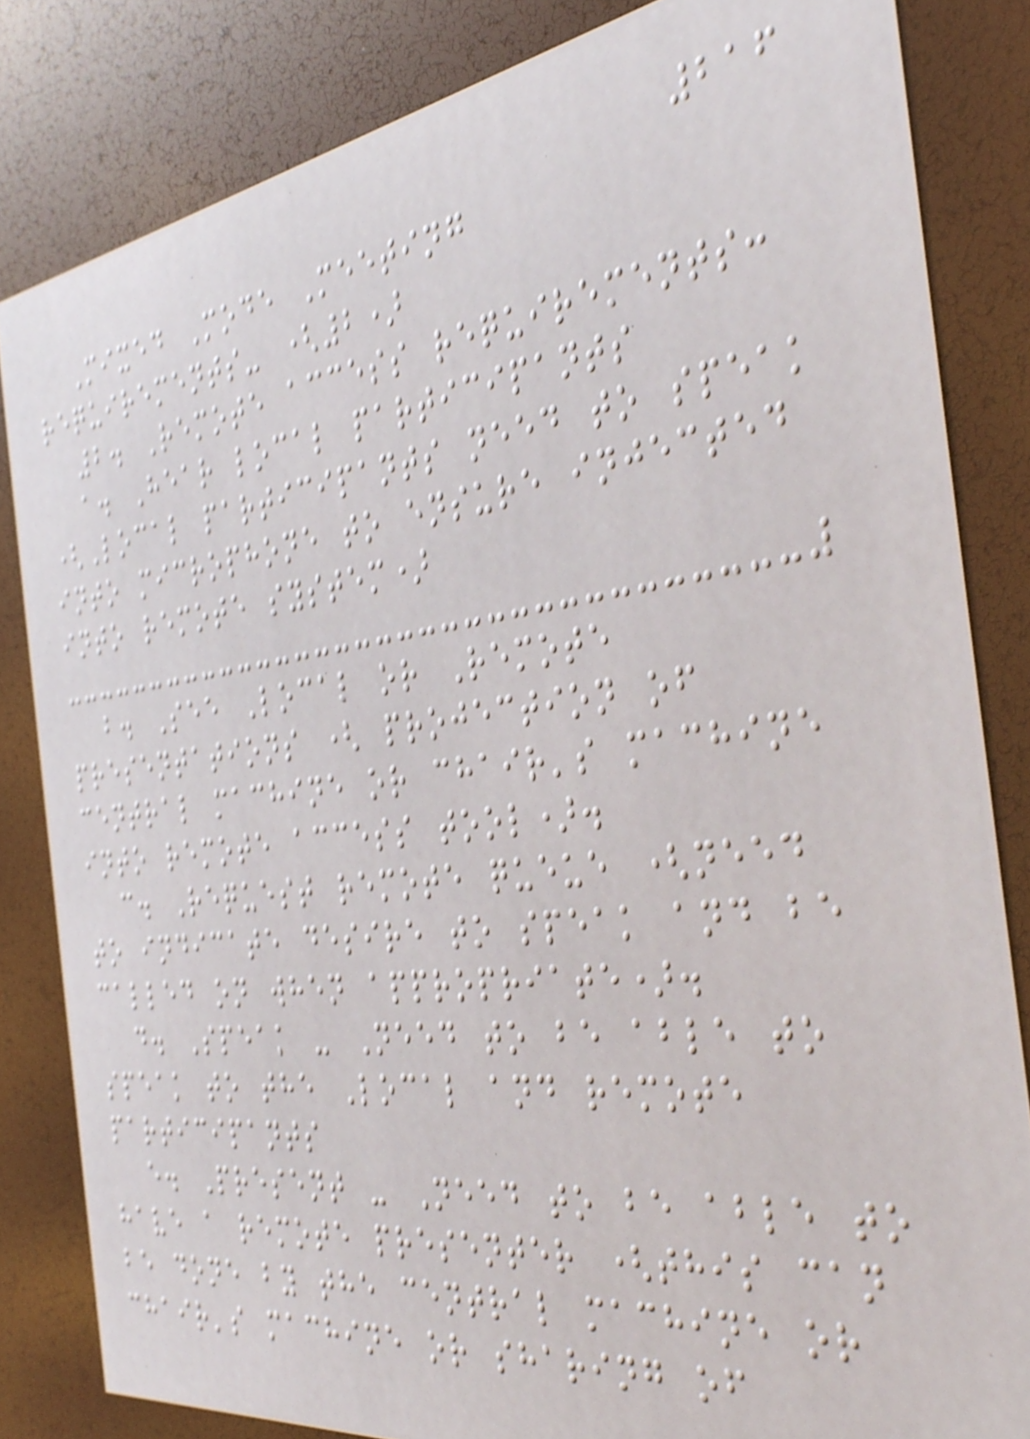216
Mixed Mode Meeting
requirements- (2)
2. Remote access requirements:
a. Hear local participants
(Local participants need to speak
into microphone to ensure injected
into remote system)
b. See Local or Remote
presentations ( projection of
central machine or chair's machine
into remote access tool).
c. Request remote queue (need
to indicate desire to speak and be
called on when appropriate).
d. Speak - Need to be able to
speak to the Local and remote
participants
e. Present - Need to be able to
have a remote presenter (this can
be done by the central machine or
chair's machine or sharing of
